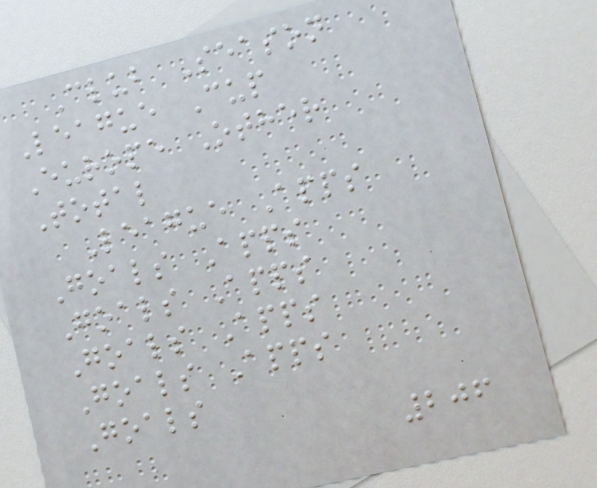Club Season
League Cup
Europe Other
Total
League Apps
Goals Apps
Goals Apps
Goals Apps
Goals Apps
Goals
206
